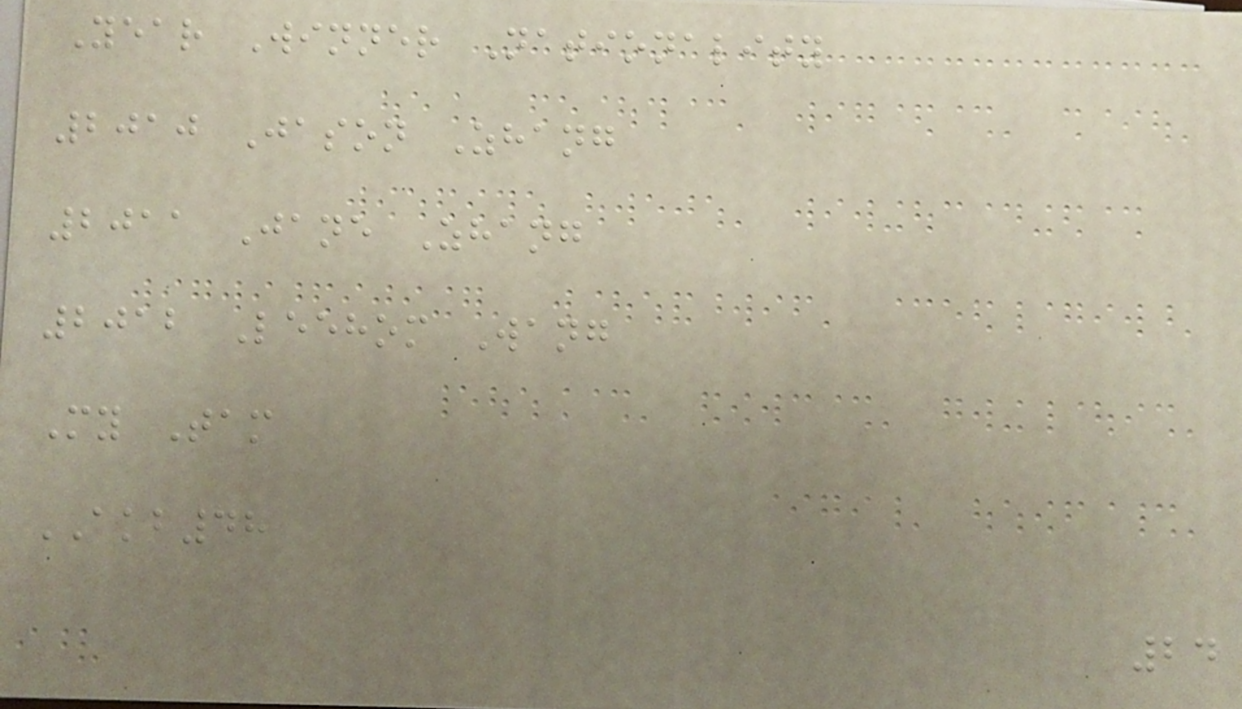Year Winner Nationality
2010 Jason Zhang
2011 Jane Zhang
2012 Leehom Wang
My Tam
AKB48
24
